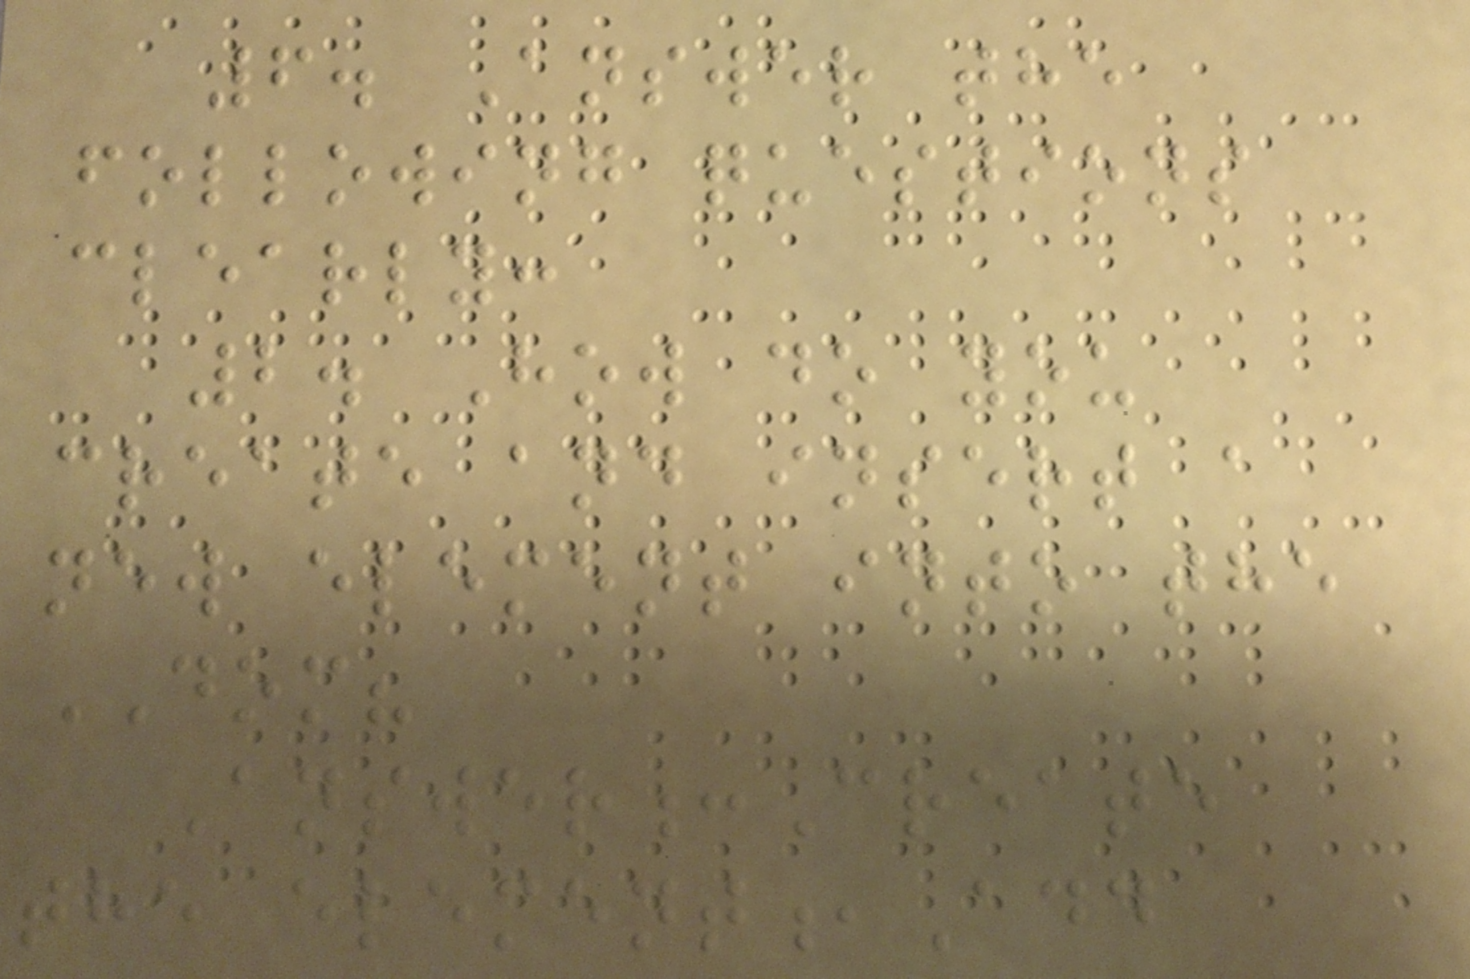6. Answer the
following questions
clearly:
2. How do you
create and insert a
new element into the
DOM?
Answer:Create
the element,Add
